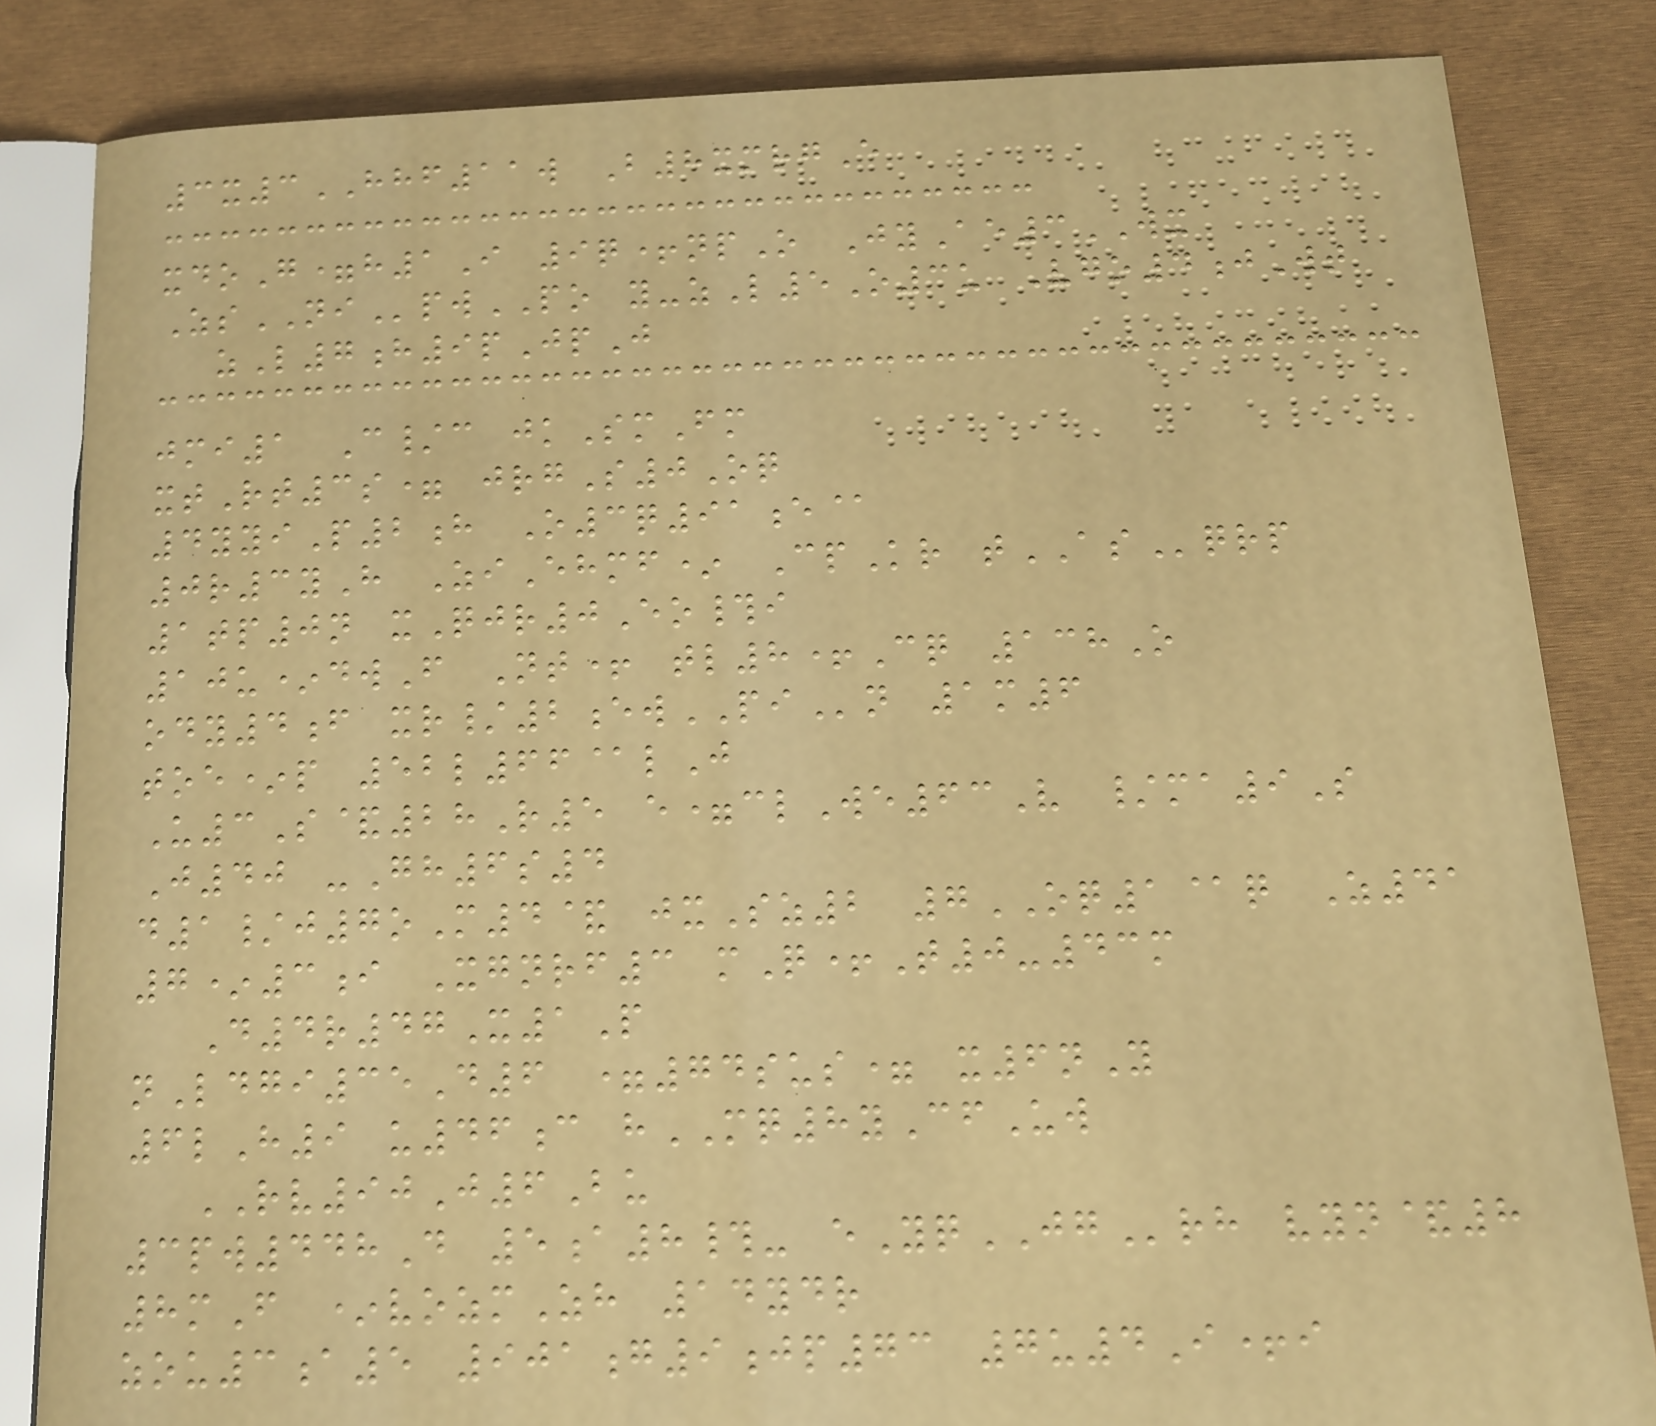3x3HHF11w B8xmrgE
xdoG=h1I 9q+npO JyAe3WX
ZsNIpwPO y-zL5O3u Vgo4jWt
zL7h9pJpJ
jmi1 C/c jkSmFm
xtRt3s= jrgS0Oq
4yyiP2h O3q91e@
0r3yH ZiEhmf* CpKr tASqrp
1tp0n xQjr0Eo#i
10u*dwF Nt+ tl8+Cq 138O
ody4f xr/2ewPIn 1m6
toe*p 52l66@lJ
U3S&28R5 e=clWe63V /ma9S
J40 -Gh6s4
d1/j7oM4& jxSz2 7OQ1@q Z41
7*3i Xgnrf3 mQ+T0-43m
D4r47X1P
nLdgi35D6 =74sus= x6nY
6lH9 u46c hMQ8yCfUw
RV90J6Bu
3pw448D 5a8#- eYqJGrh vyn&8
8mF *vozmZh 14ydr
zou3a5 901g9jp73 7u4I+i
